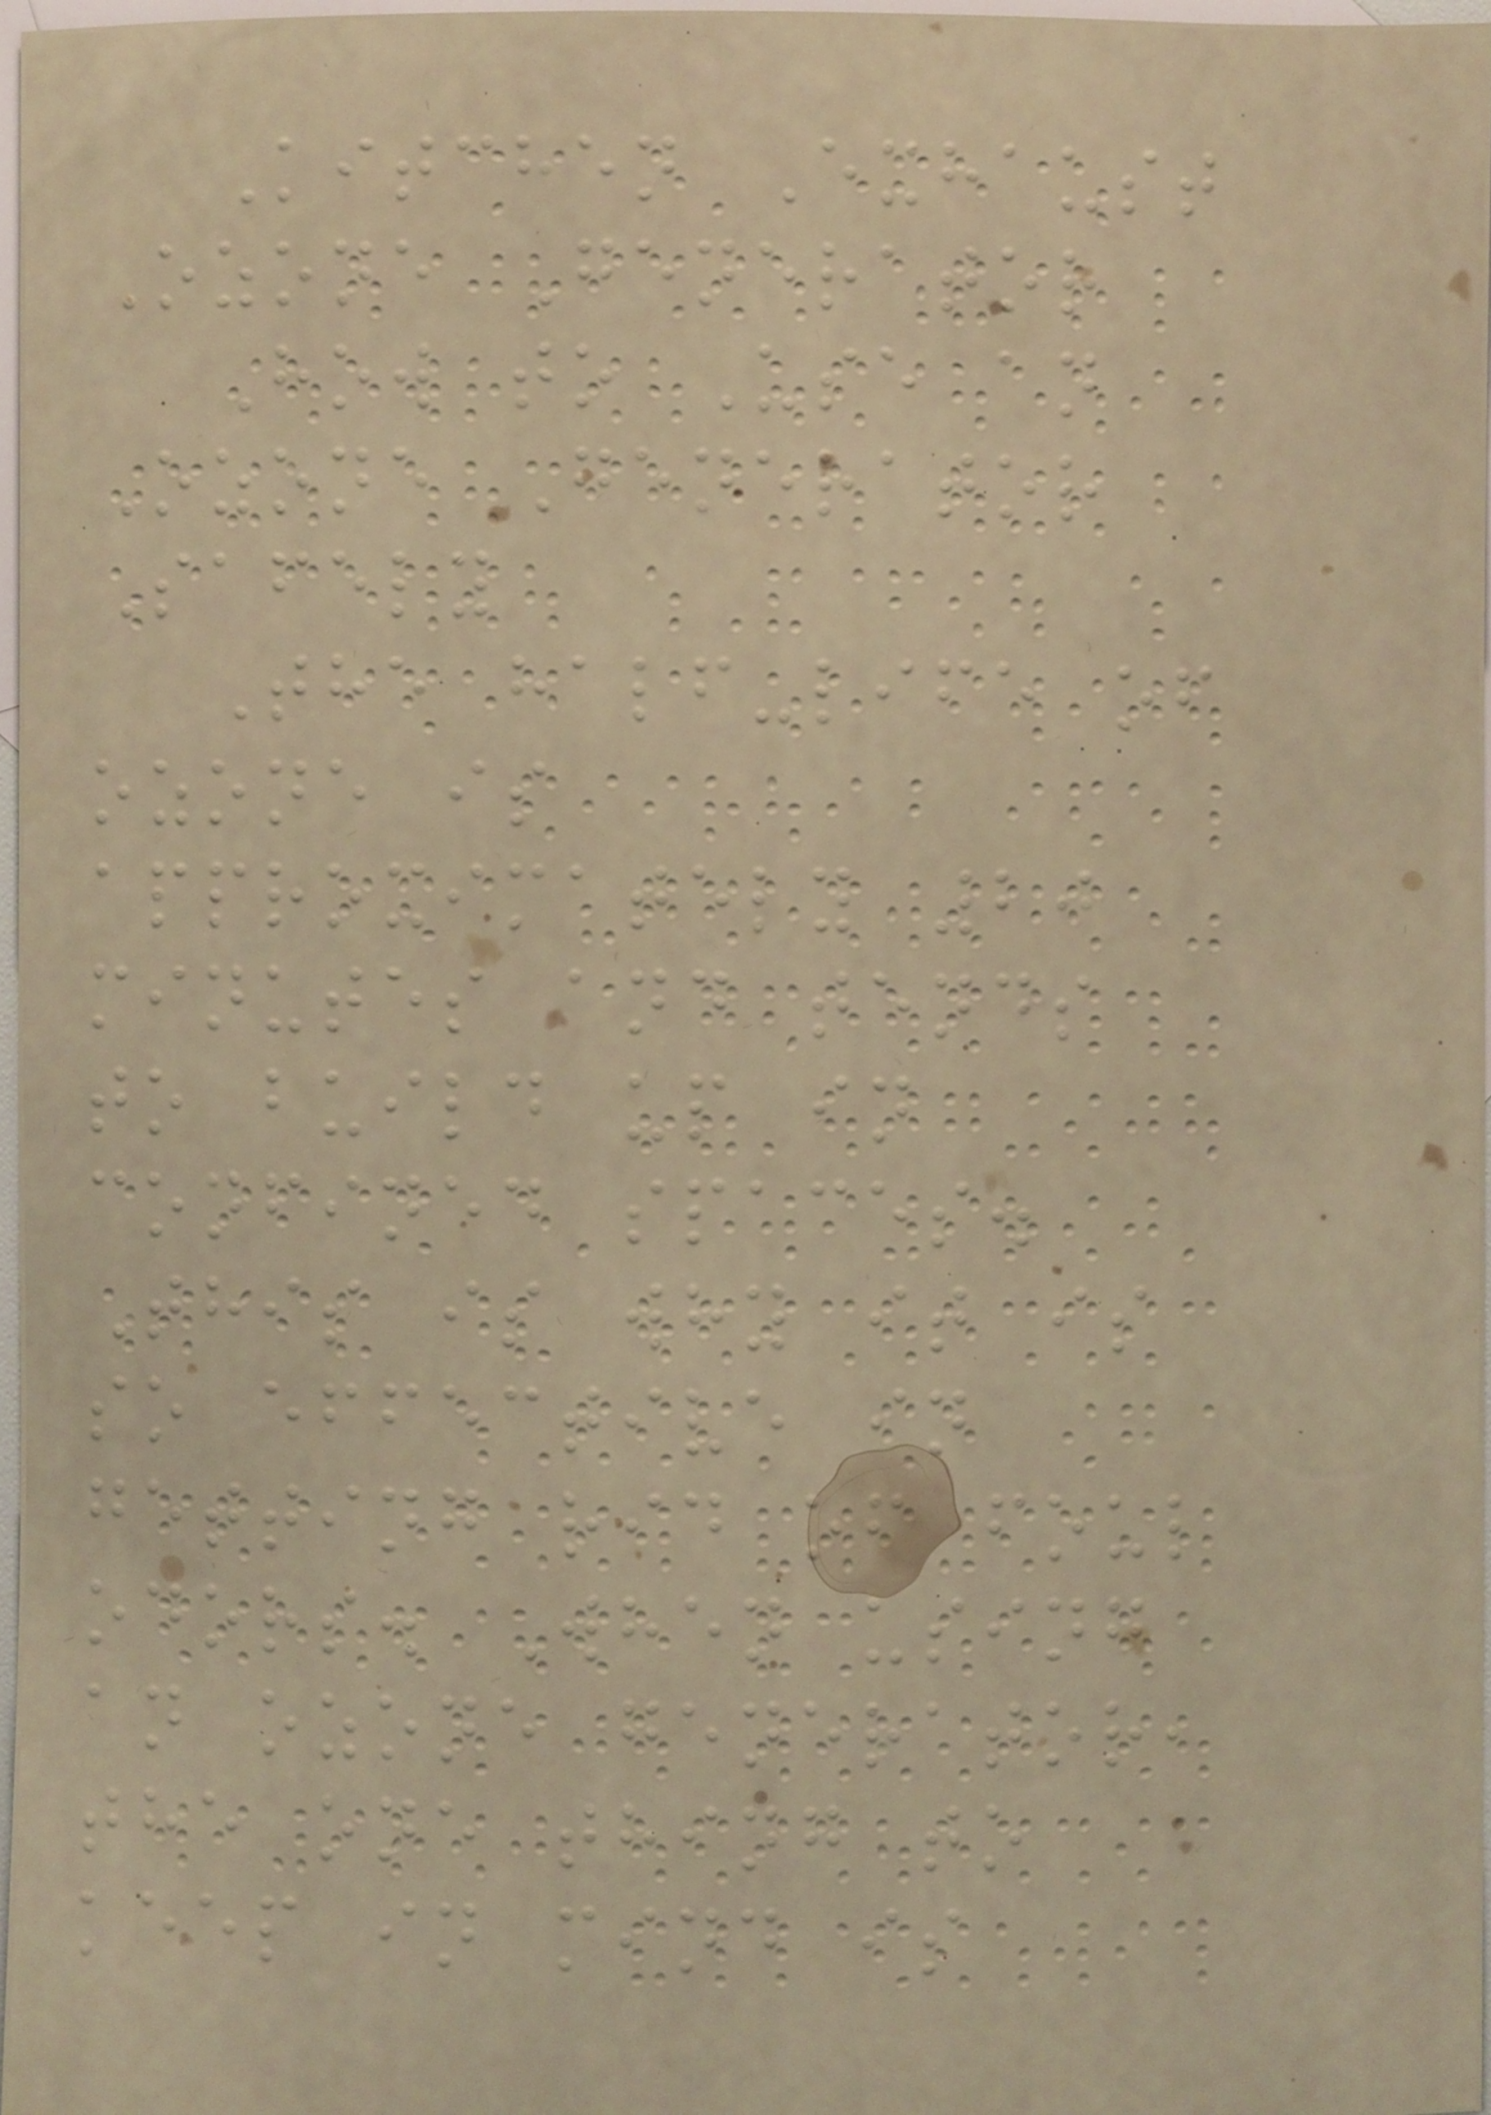Kitchen Exhaust
Ozone Generator
How to Use an
Ozone Generator
Safely
The half-life of
ozone is
approximately 20
minutes and tends
to build up in
confined spaces.
This is why it is
so effective in
getting rid of foul
odors. When using
an ozone generator,
the one thing to
keep in mind is
